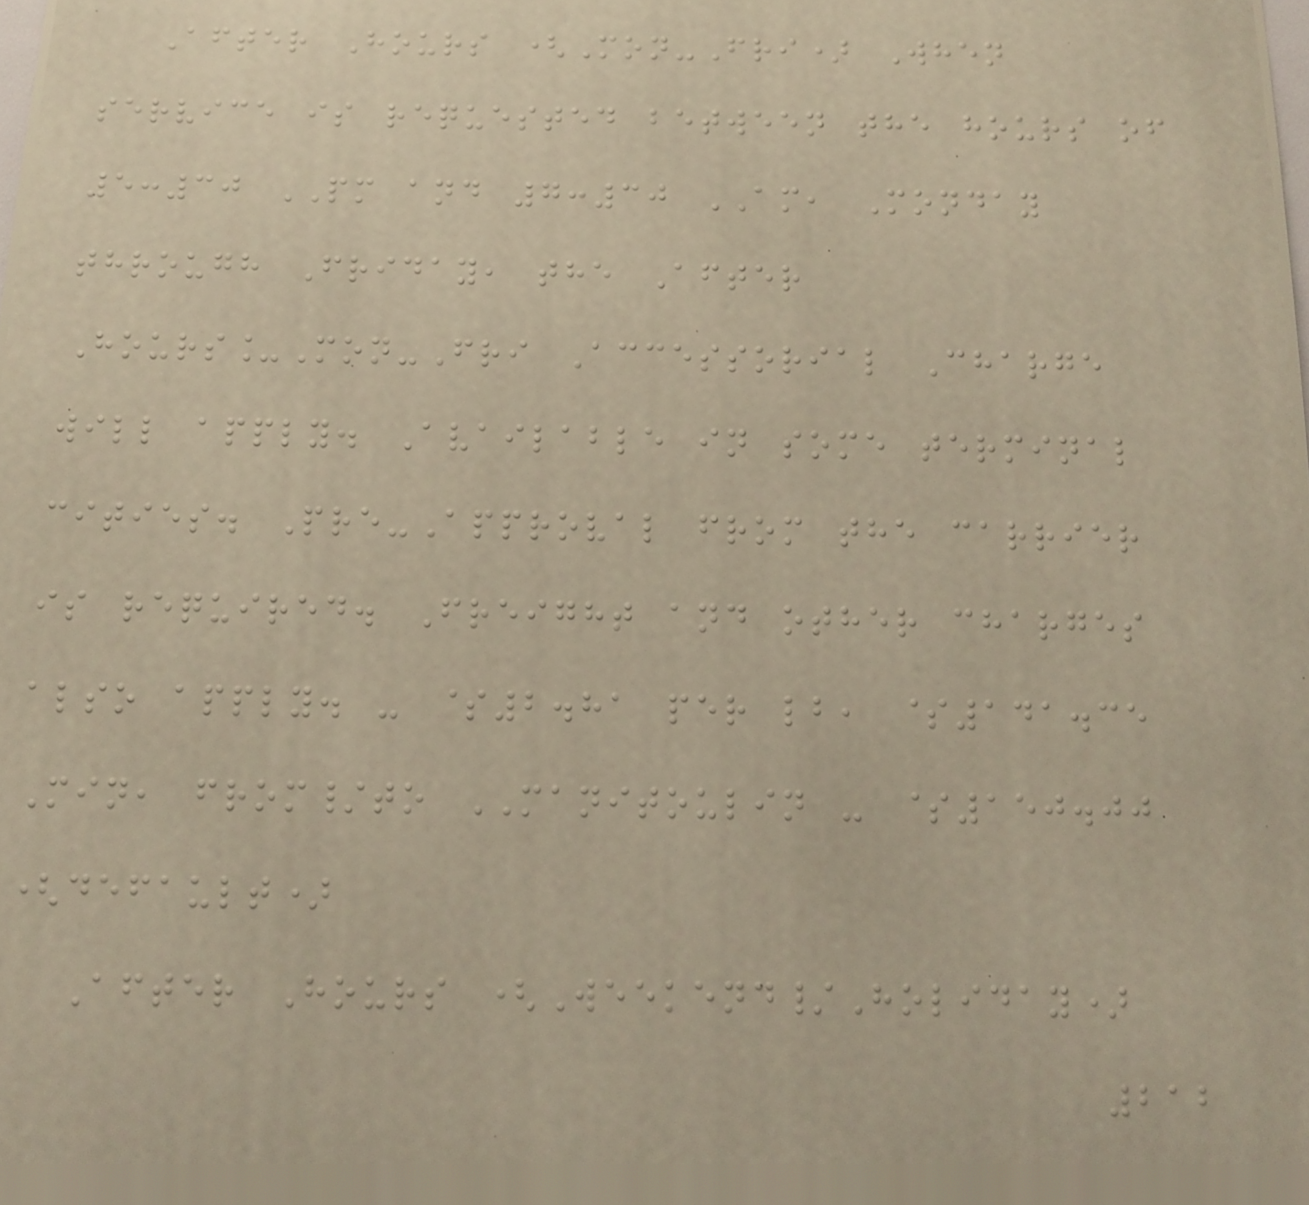After Hours (Mon-Fri) When
service is requested between the hours of
5:30 PM and 7:30 AM, Monday
through Friday, the After
Hours_Mon-Fri Accessorial Charge
will apply. Available in some terminal
cities. Pre-Approval from the carrier
is required. Freight and other charges
also apply. - $2.81 per lb, $141.35
Min, from/to MANITOULIN - $150.00
(default)
After Hours (Weekend/Holiday)
212
